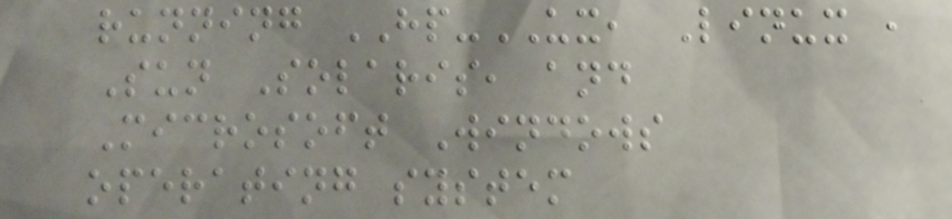running HP-UX, Linux ,
Sun Solaris, and
Microsoft Windows
operating system
